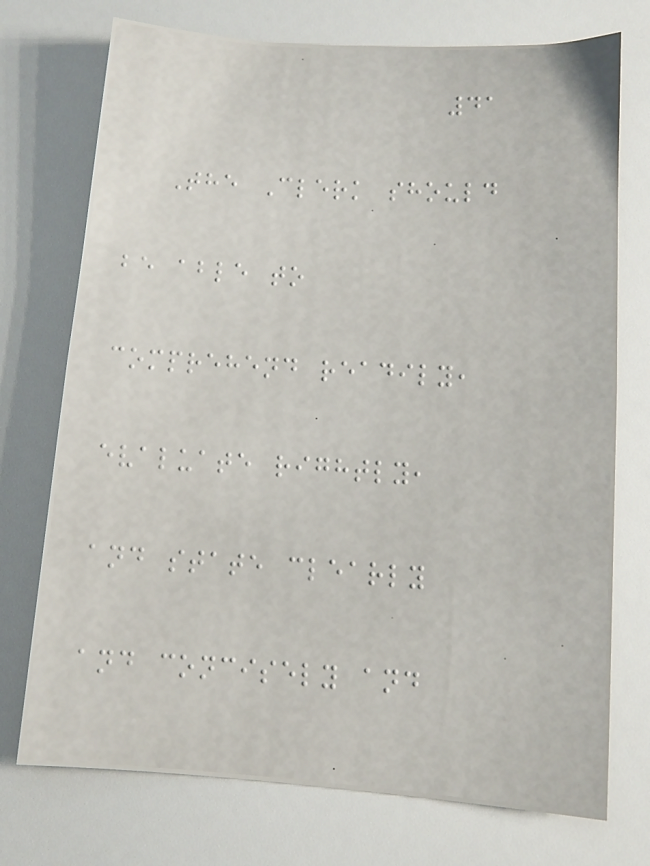41
The Clerk should
be able to
comprehend readily,
evaluate rightly,
and state clearly
and concisely and
